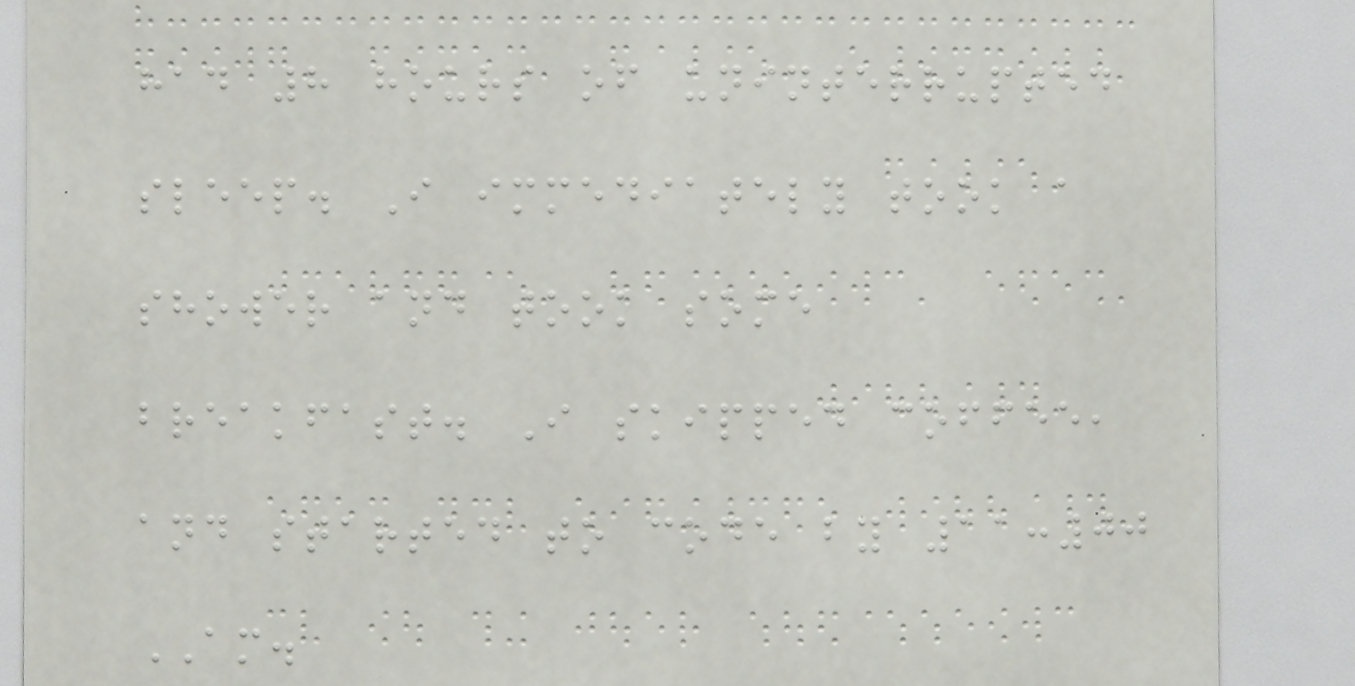had 8 hours of uninterrupted
sleep. I immediately took a
shower and took some
breakfast. I skipped coffee,
and started to code by 11:00
AM.
